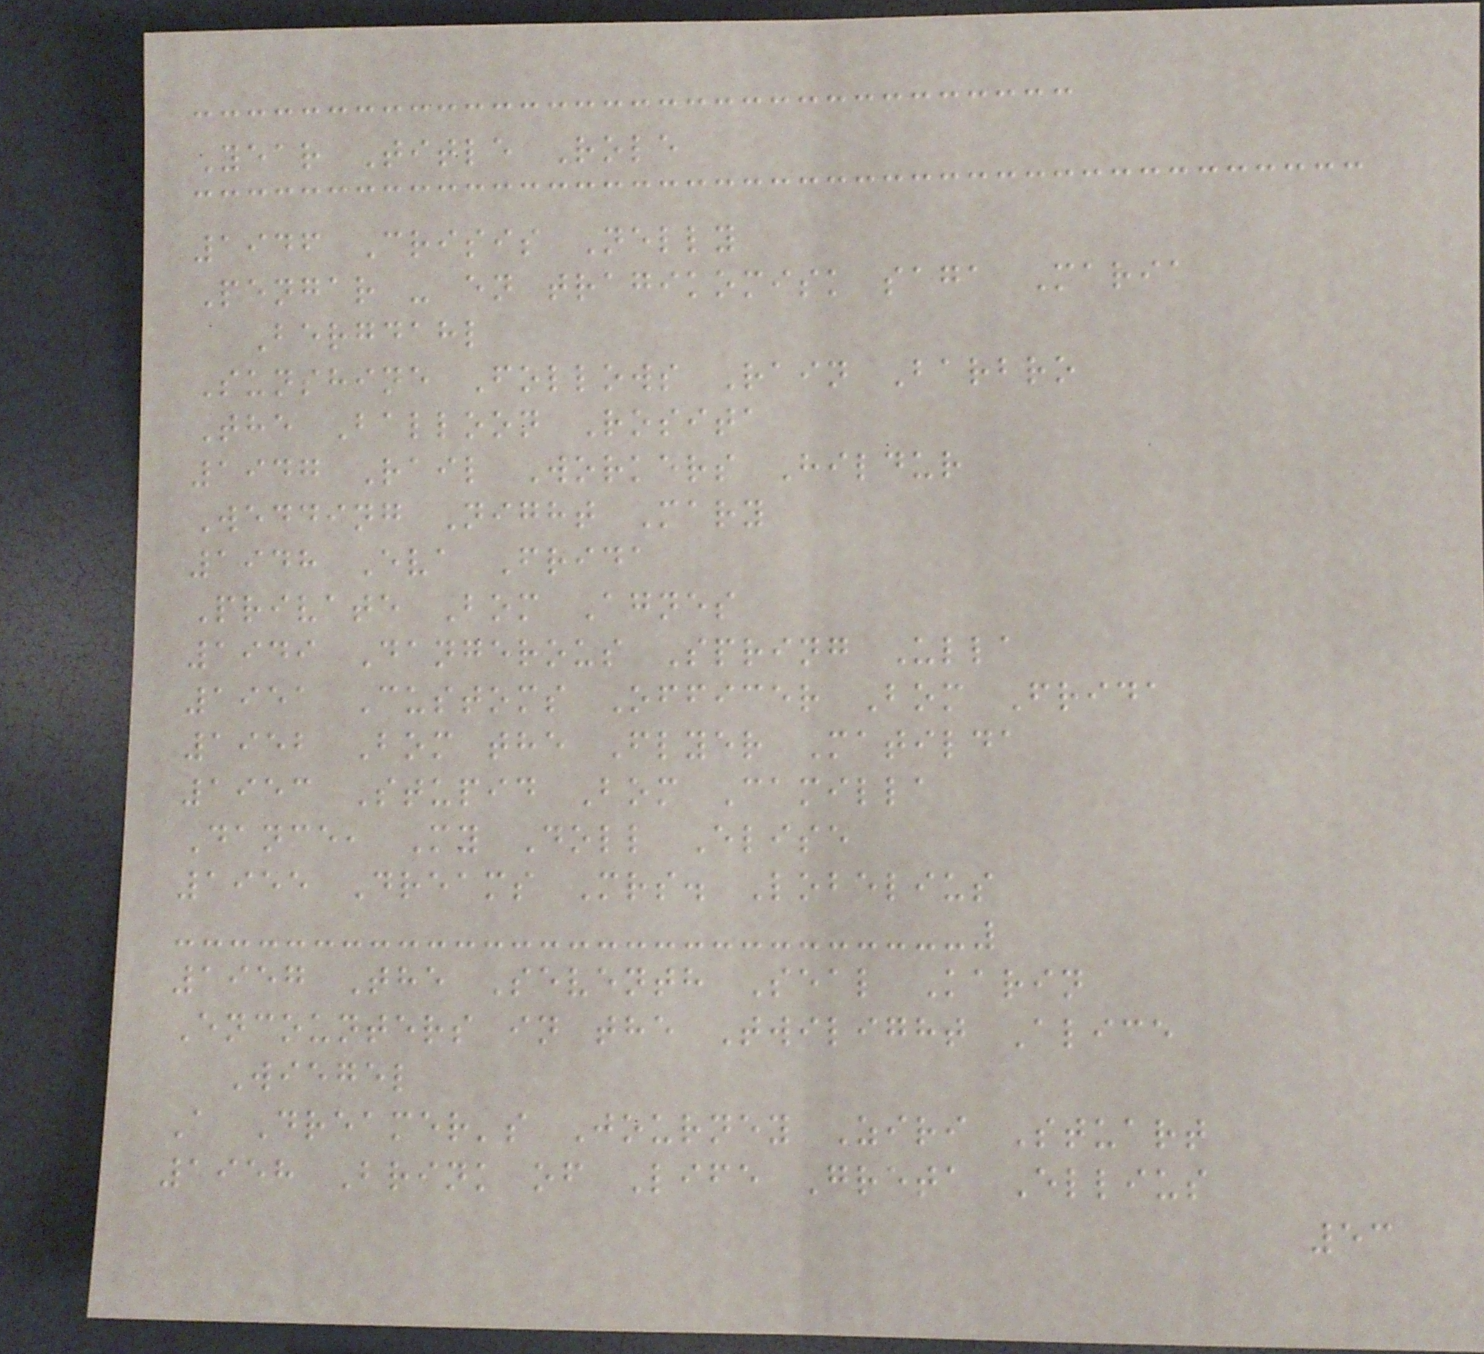Year Title Role
1946 Crisis Nelly
Pengar - en tragikomisk saga Maria
Bergdahl
Sunshine Follows Rain Barbro
The Balloon Rosita
1947 Rail Workers Hildur
Wedding Night Mary
1948 Eva Frida
Private Bom Agnes
1949 Dangerous Spring Ulla
1951 Customs Officer Bom Frida
1952 Bom the Flyer Matilda
1953 Stupid Bom Camilla
Dance, My Doll Elise
1955 Dreams Mrs. Lobelius
1957 The Seventh Seal Karin
Encounters in the Twilight Alice
Wiegel
A Dreamer's Journey Ziri Stuart
1958 Brink of Life Greta Ellius
53
